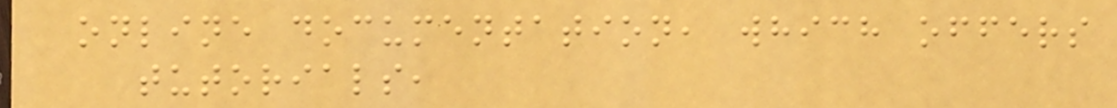online documentation, which offers
tutorials,
